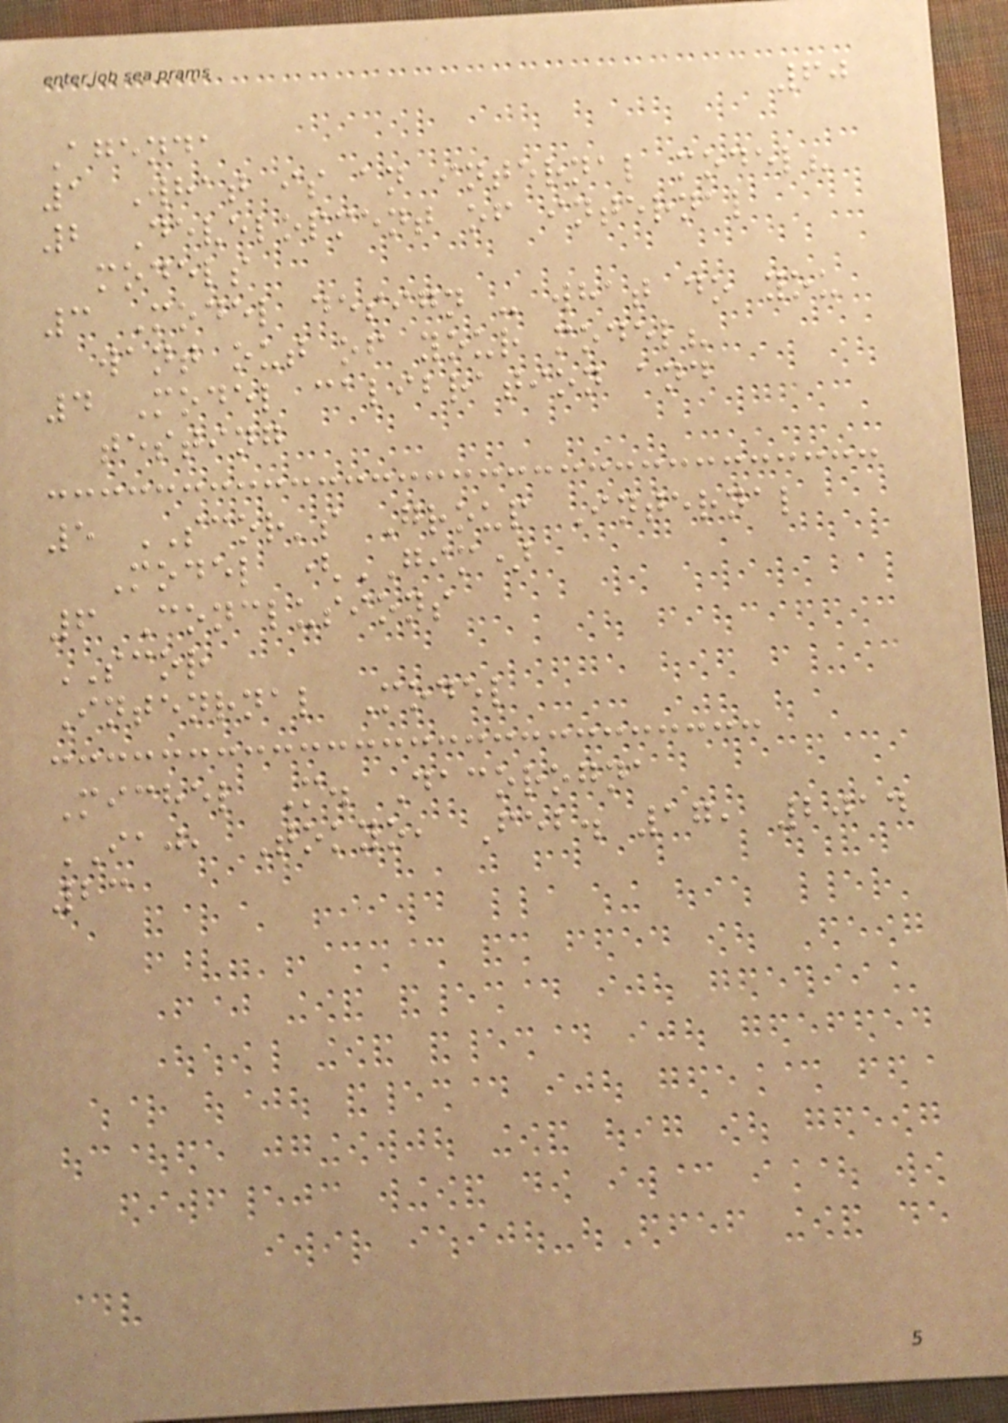60
Agenda
1 What is an internal model?
2 Development of internal
models
3 Model design - what do you
want out of your model?
4 Model calibration and
testing
5 SCOR's Group Internal
Model (GIM)
6 Conclusions
SCOR
Intenrnal Model
Michel M. Dacorogna
IAJ, Tokyo, Feb. 17, 2014
23
